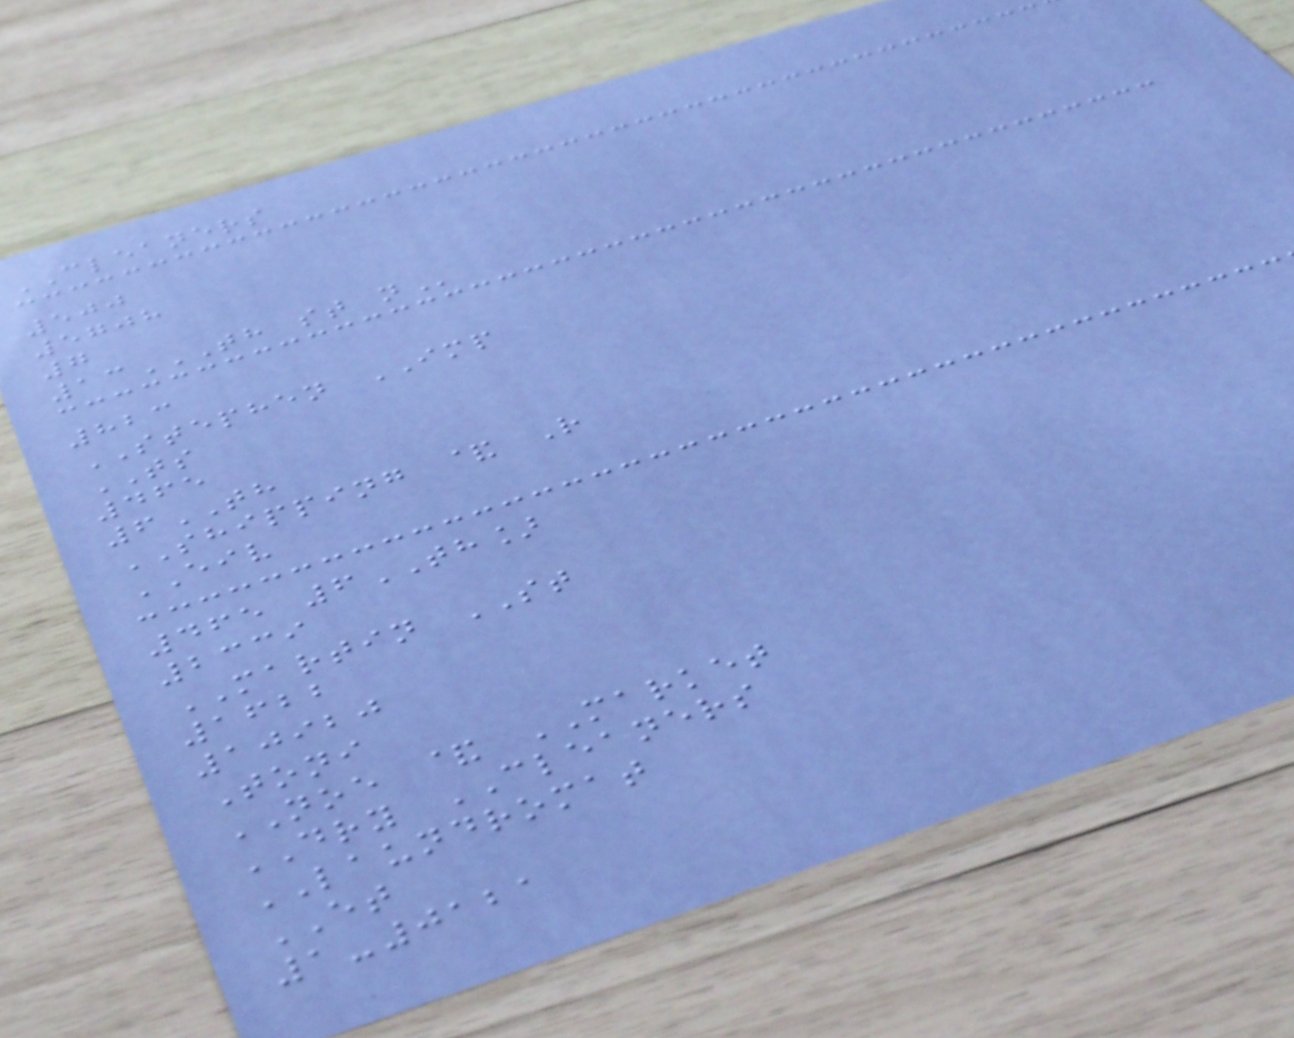CLEANERS
500
5708
7
13TH ST N
823
STEPHEN IMP
TS
465
6TH
SHIPPING & R
EIV
465 6TH]
2339
MARTIN ST
1622
10920
Toni
NOE & MARKET
DRY CLEANERS
LAUNDROMAT
ET
1-0121
